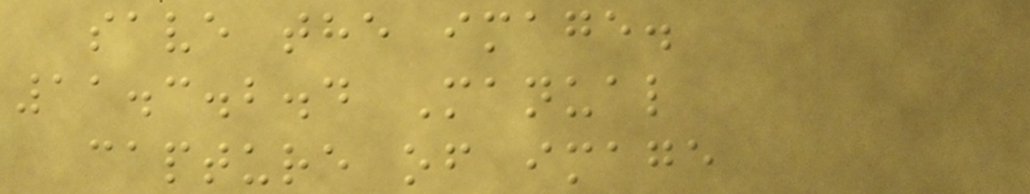save the image.
11.3.2.4 Manual
capture of image
